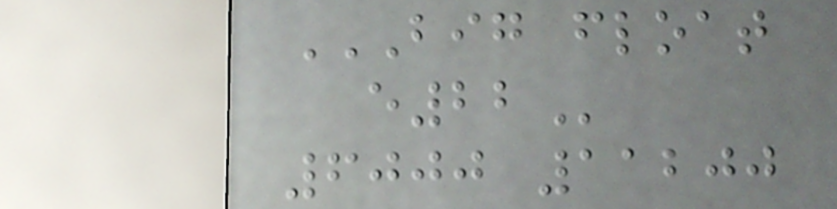BIG FLOAT
E22
6000 11200
